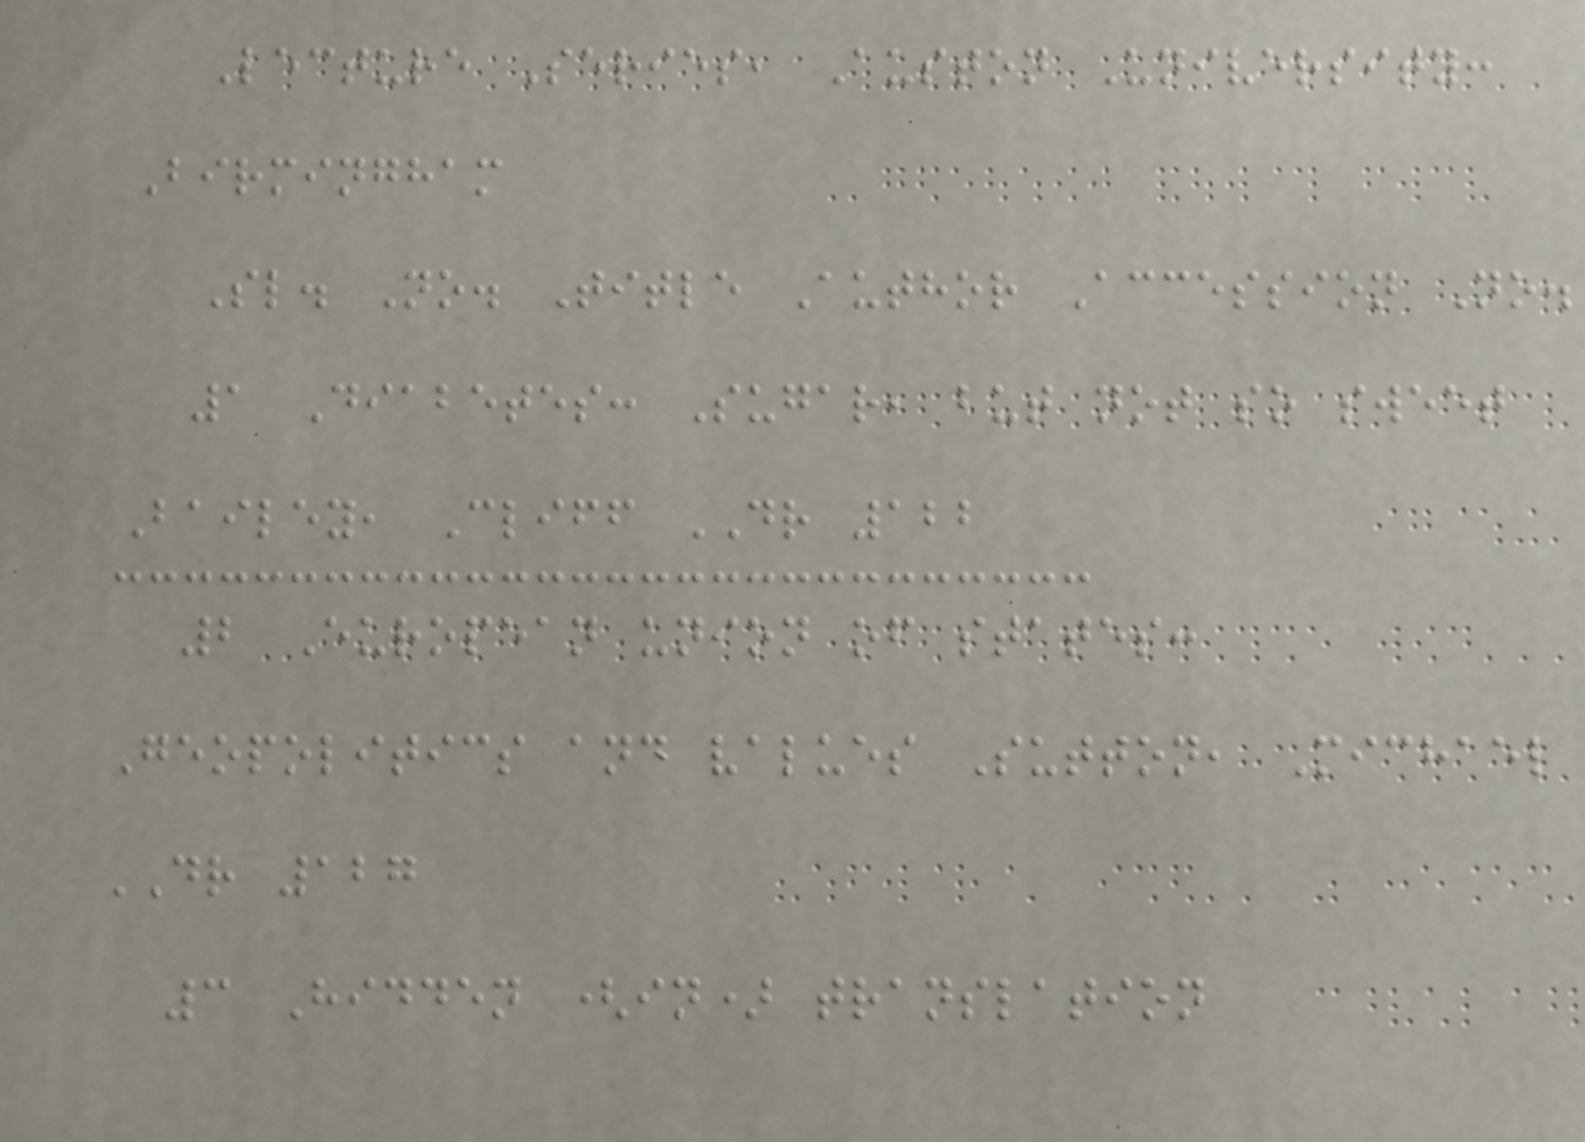Lecture Series, Auston University:
Birmingham
Sl. No. Title Author Accession No.
1 Diabetes: Sugar, but not so sweet
Bailey, Cliff DR 122
2 European union of states:
Geopolitics and values Sutton, Michael
DR 127
3 Hidden (in) translation
